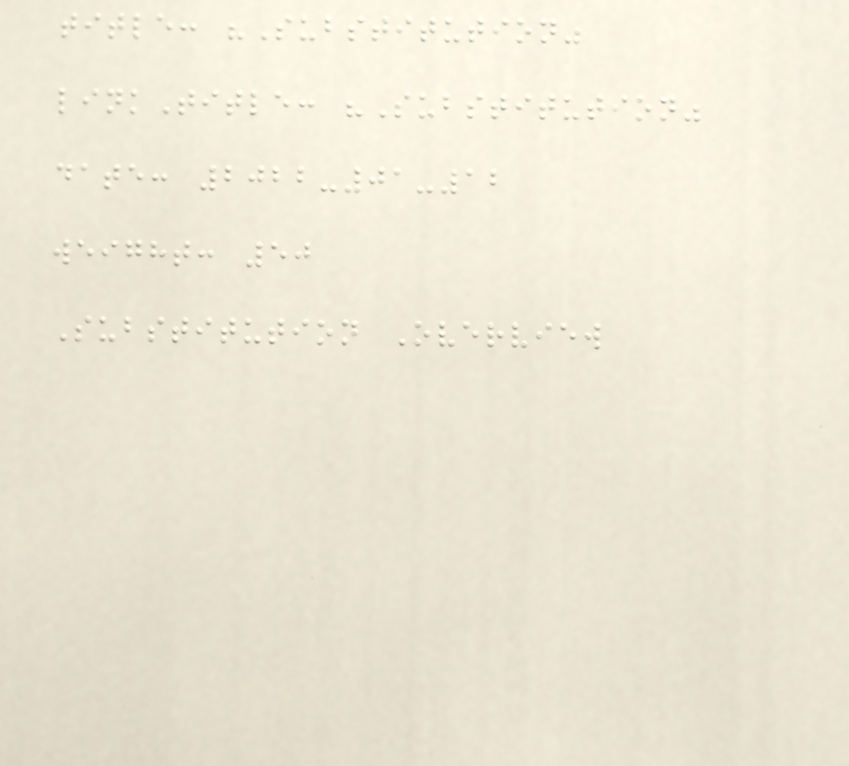title: "Substitution"
linkTitle: "Substitution"
date: 2022-01-12
weight: 50
Substitution Overview
